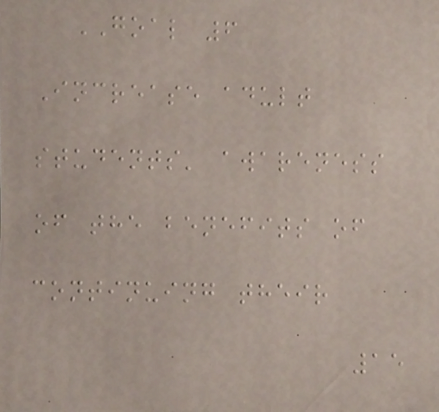GOAL 6
Increase adult
students' awareness
of the benefits of
continuing their
15
